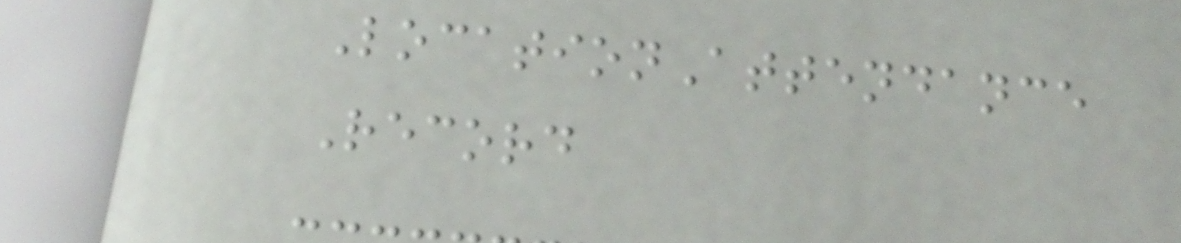LocationAttendance
Record
